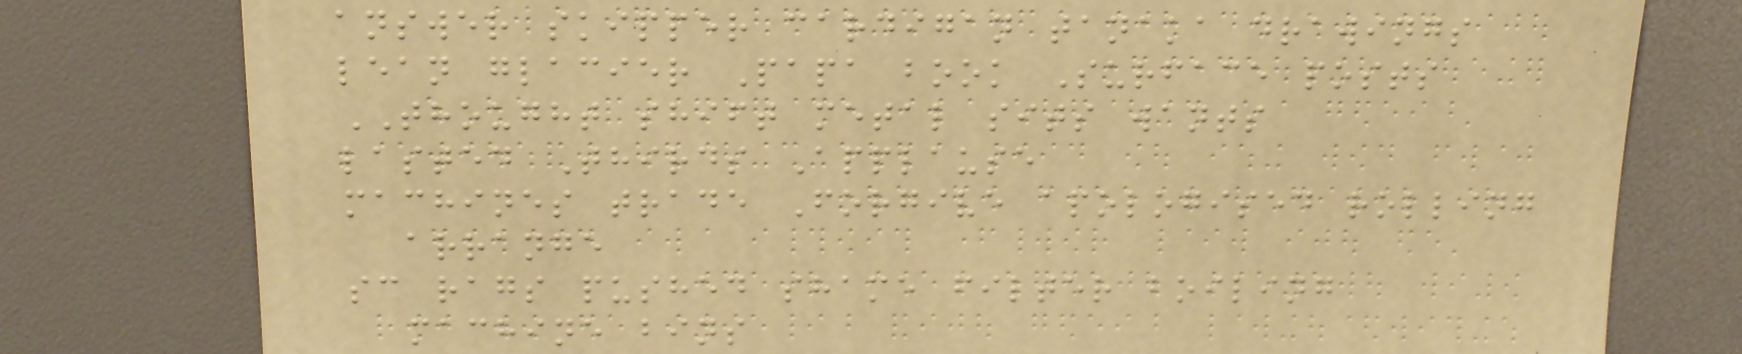answer skipper cardigan tanaka drawings
lean glacier Papa book Surface posts
THOUGHT shift metal sits wants
lasted Thirds Applause
machines trade Forgive apologised rolling
arrange
sc rags pushed shame filter boiling
machine bins
